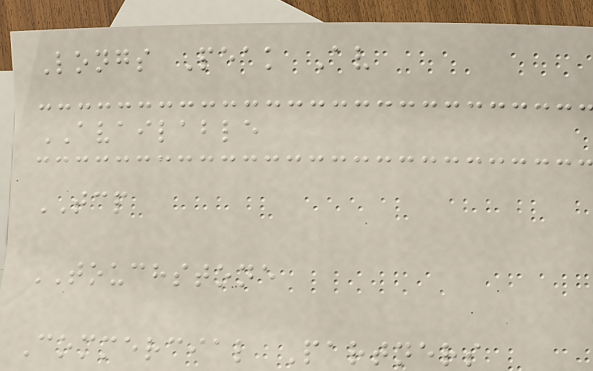Longs Peak Av
AVAILABLE
TCP
TOUCHSTONE
Commercial Partners
